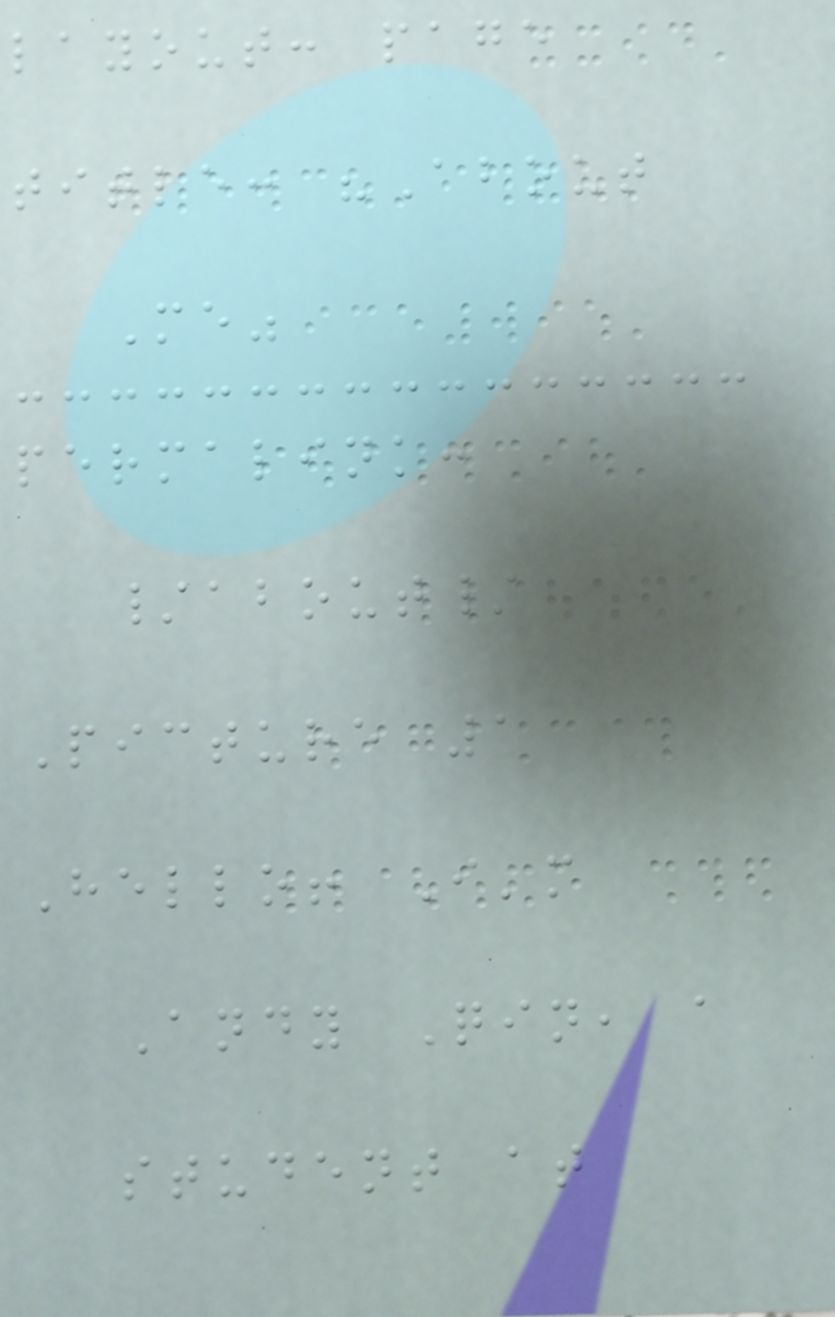layout: page
title: "About
Me"
permalink:
/about/
Picture 1
Hello! I'm
Andy Qin, a
student at
